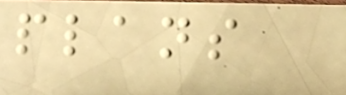plans
